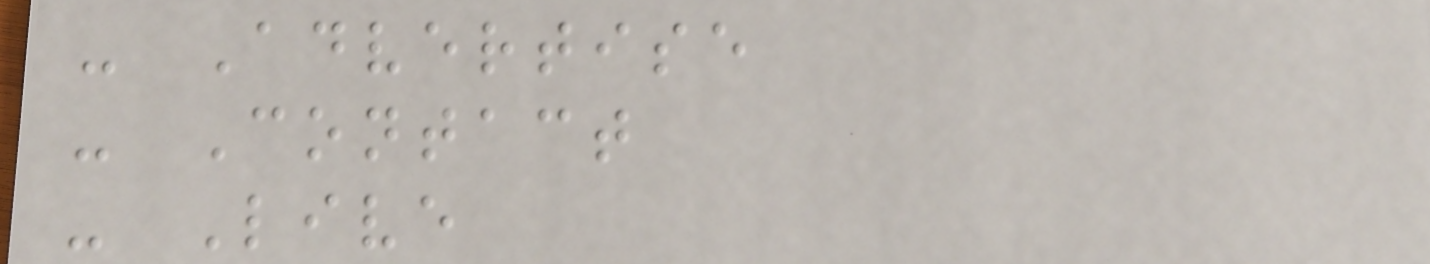- Advertise
- Contact
- Live
